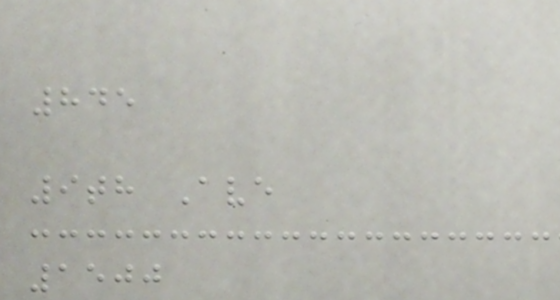845
9th Ave
1500
